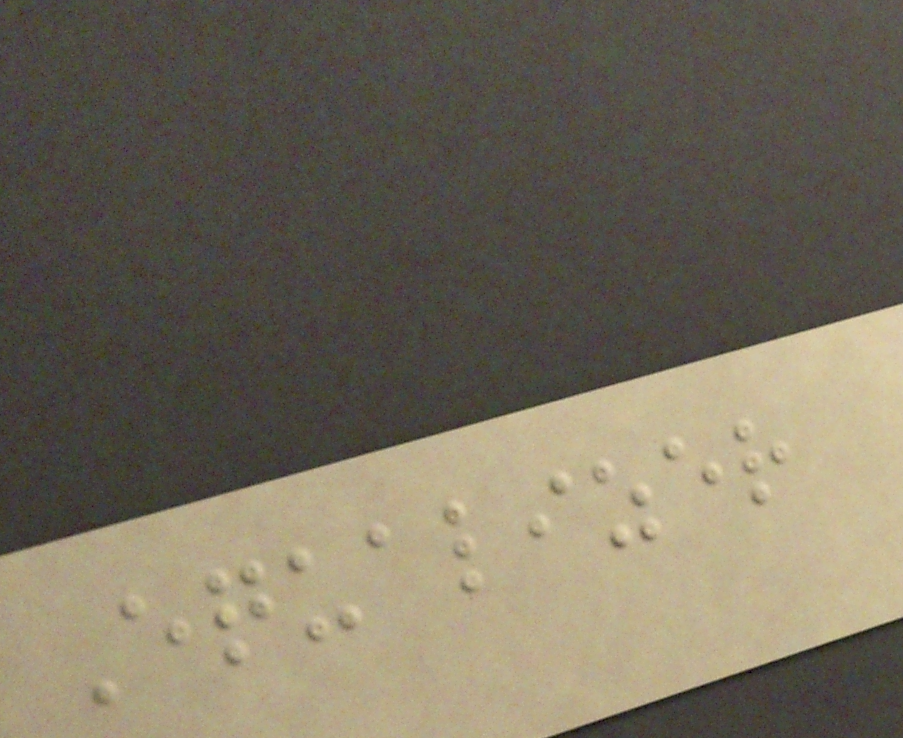Equalizer
